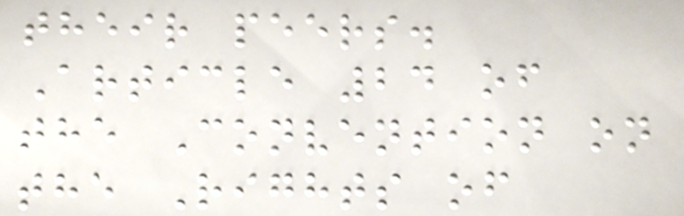their peers.
Article 24 of
the Convention on
the Rights of
